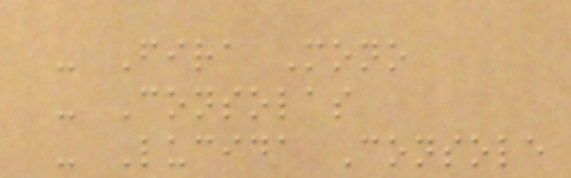- Fira Mono
- Consolas
- Lucida Console
